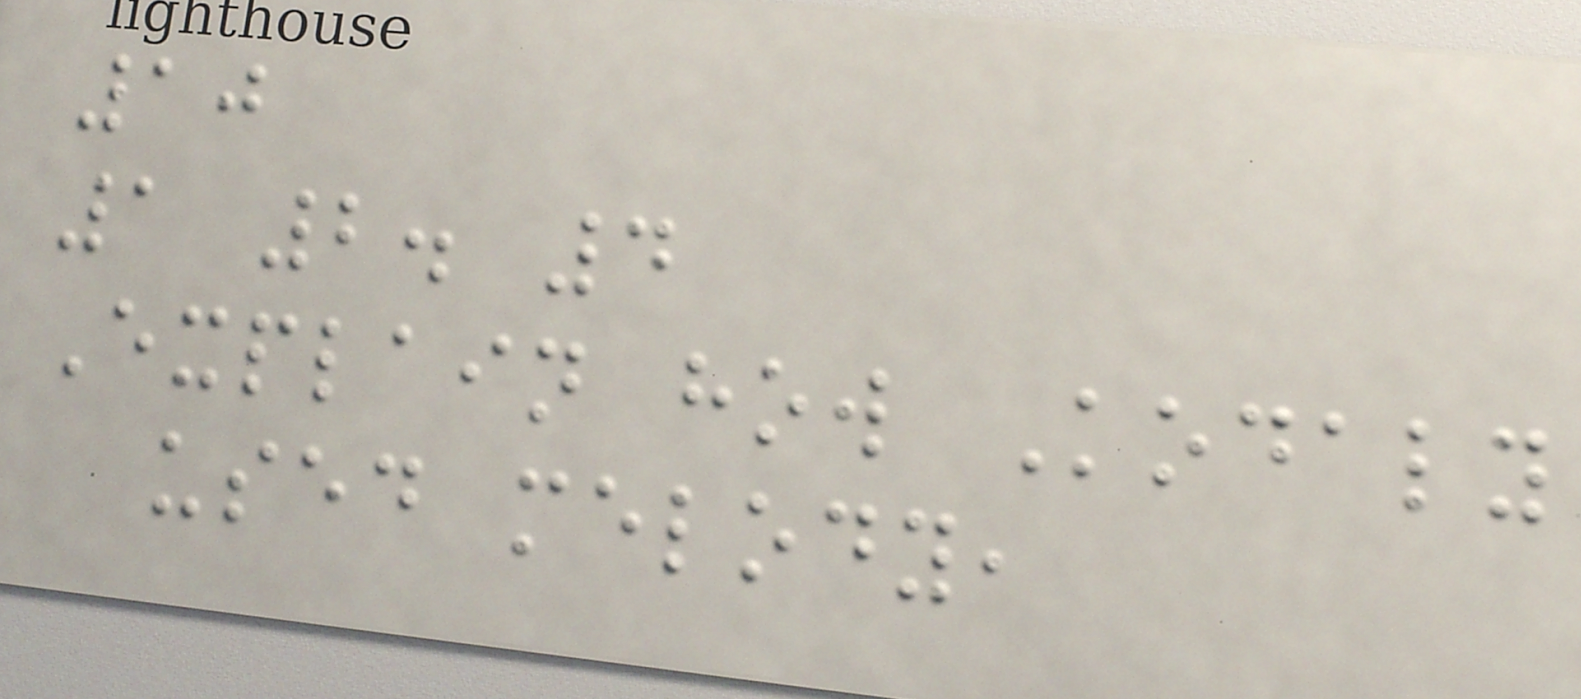10
1 2. 4
Explain how Kodaly
used melody,
